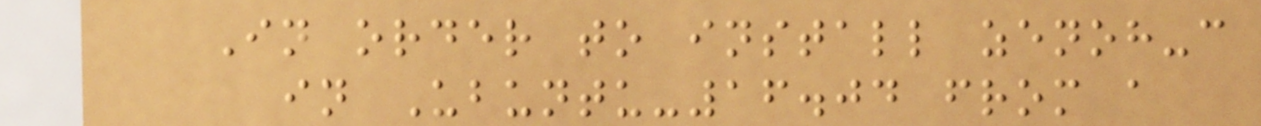In order to install zenoh-c
in Ubuntu-16.04 from a
